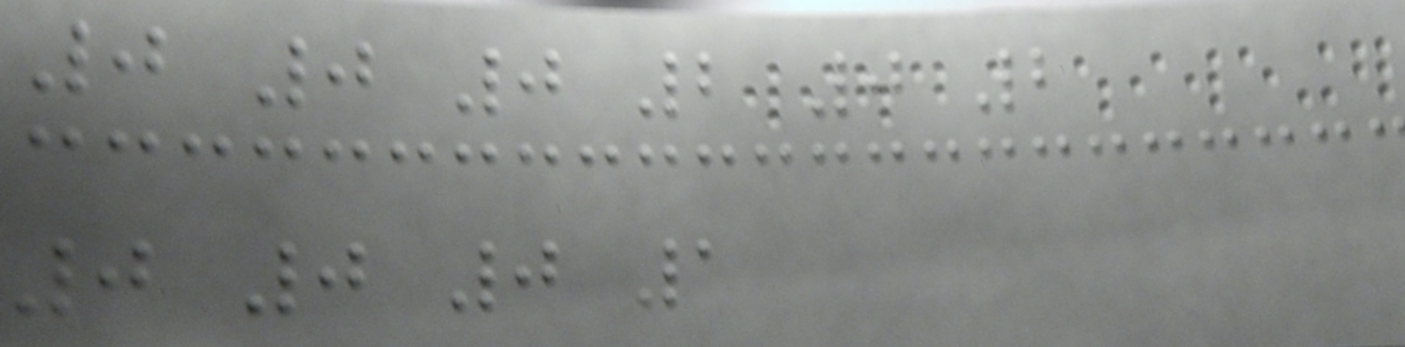0 0 0 2 0 2
0 0 0 1
